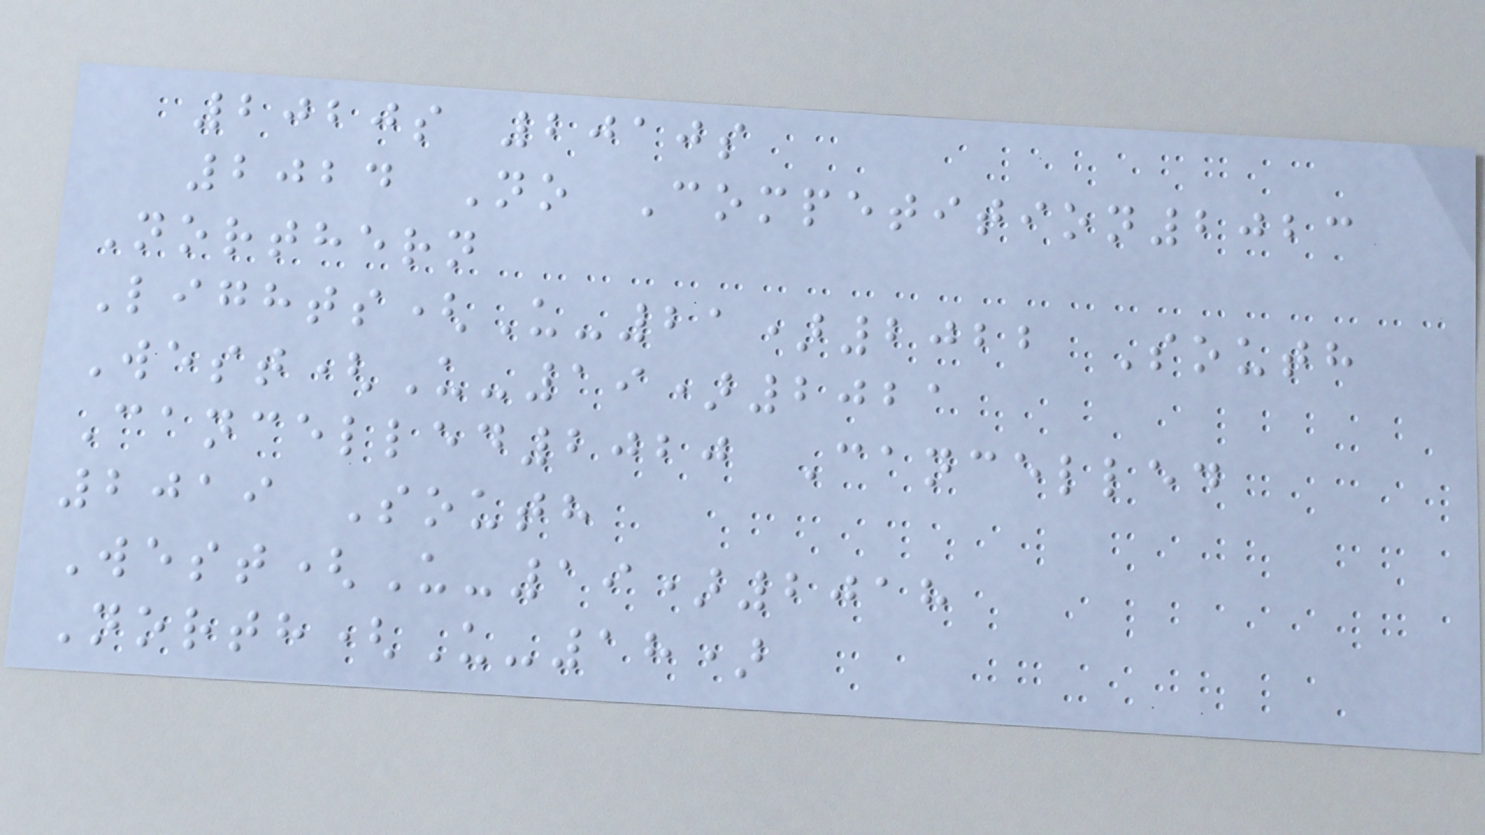2020s 2010s
2024 No Competition2023
Northern
Lights(U-21)2022 South
West(U-19)2021
Cancelled2020 Cancelled
2019 South
West(U-19)2018
North(U-18)
